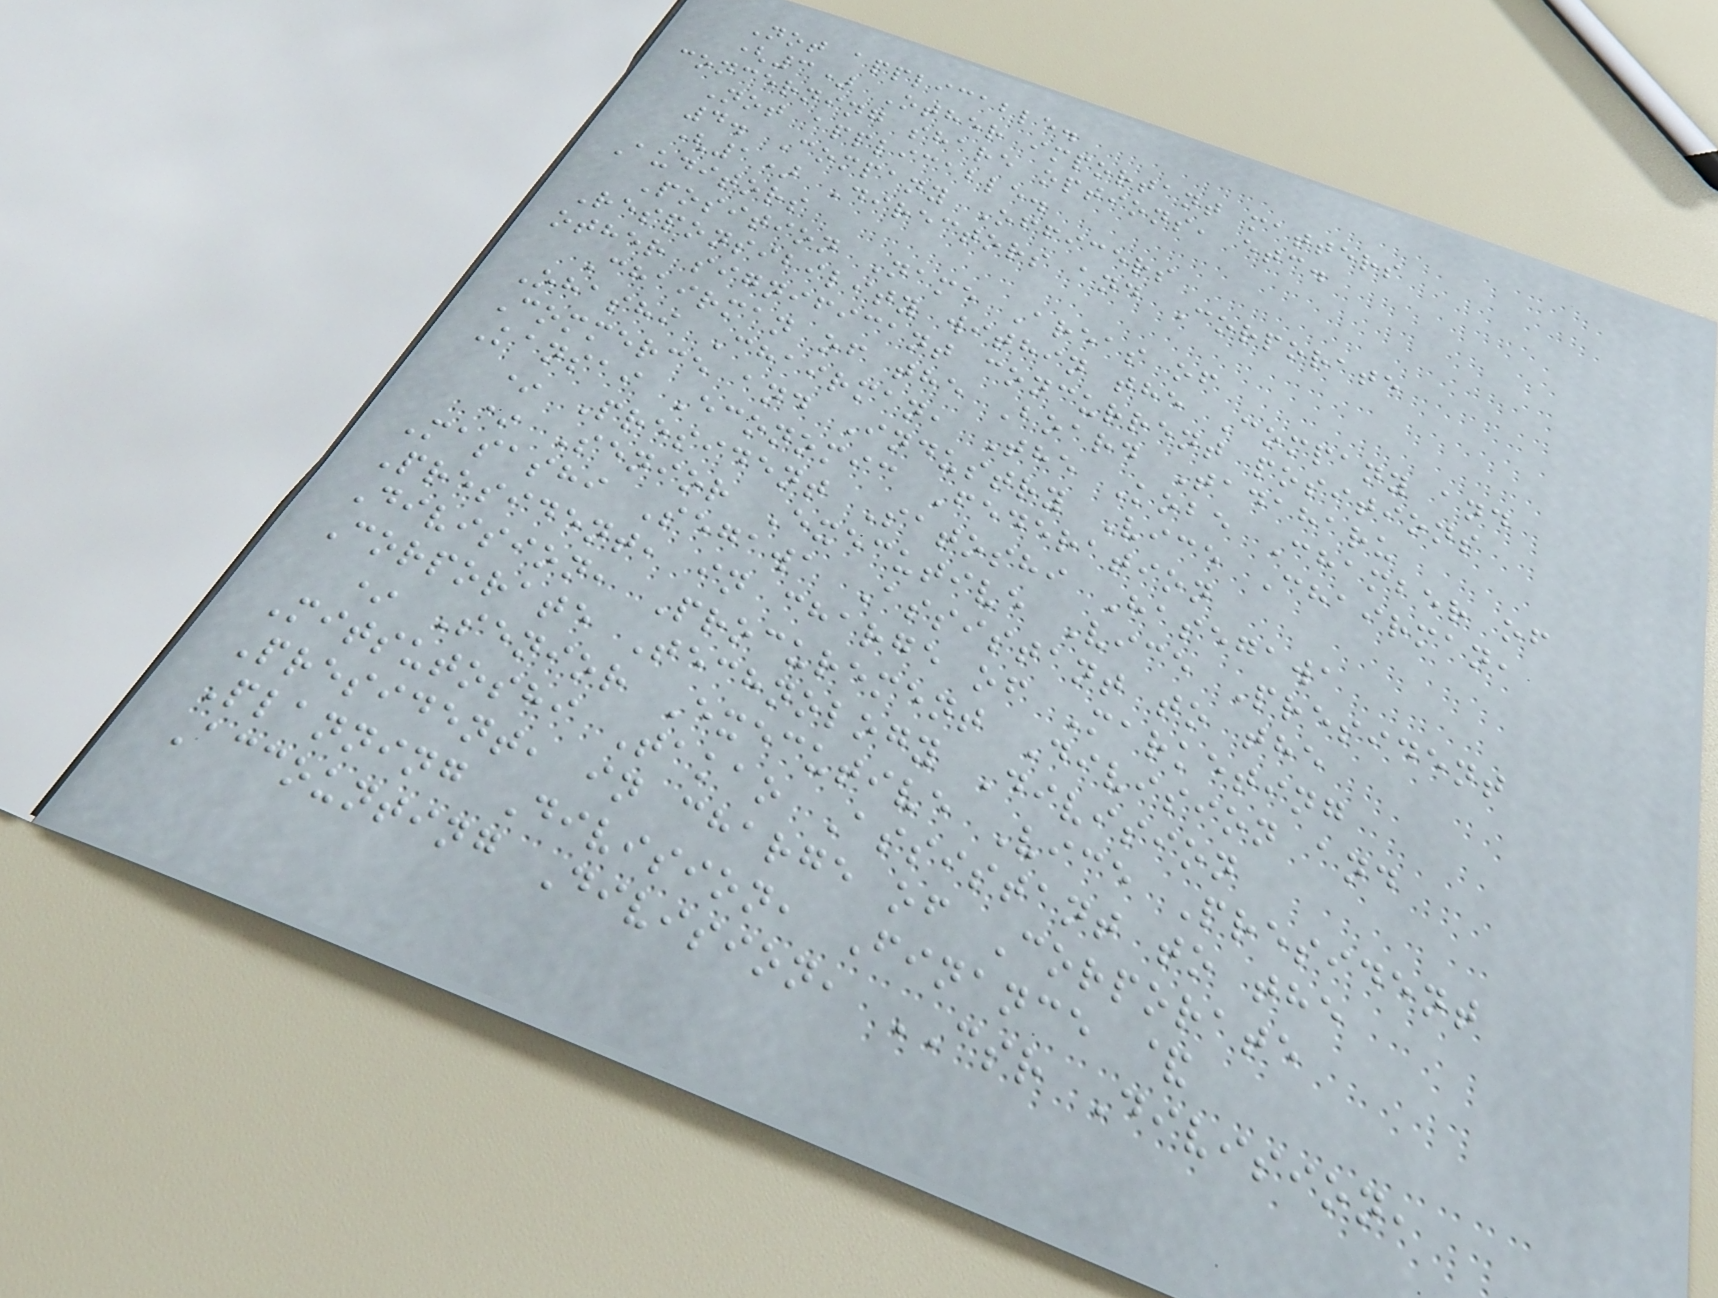Not applicable.
(3) Other important matters
concerning share options, etc.
Not applicable.
4. Company Officers
(1) Directors and Corporate
Auditors
Position Name Areas of
Responsibility within the Company and
other significant concurrent positions
Chairman of the Board Tadaharu
Ohashi Chairman, The Kobe Chamber of
Commerce and Industry Vice Chairman,
Kansai Economic Federation
* President Satoshi Hasegawa
* Senior Executive Vice President
Masashi Segawa Assistant to the
President, in charge of Marketing
Division, Procurement Division and
Corporate Technology Division
* Senior Executive Vice President
Mitsutoshi Takao Assistant to the
President, in charge of Corporate
Planning Division, Finance &
Accounting Division, CSR Division,
